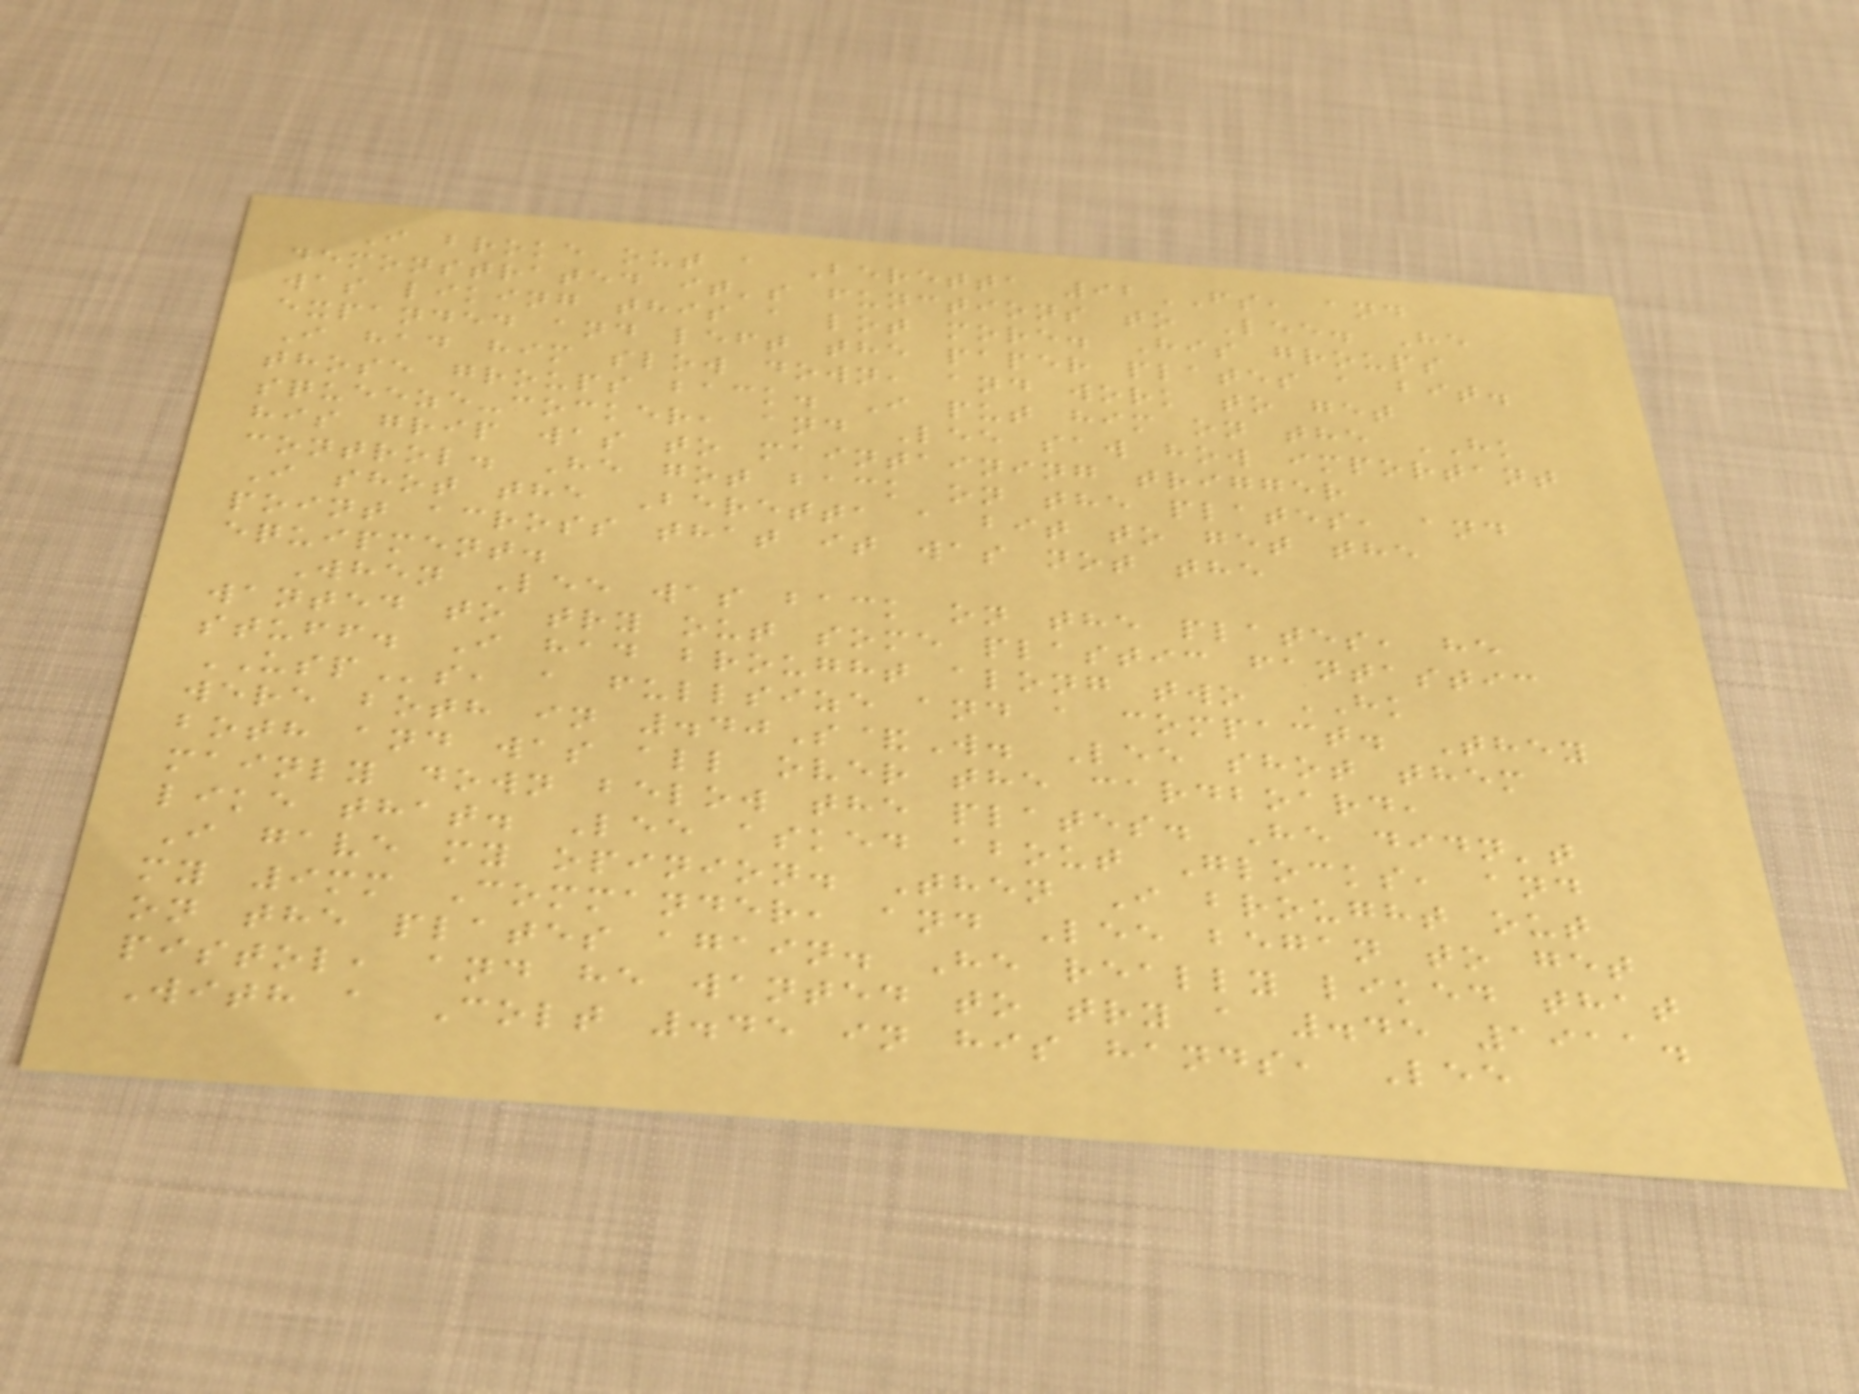I broke out a Beretta 92FS, and
demonstrated it's functions to Lee. He
was liking this a lot more. His groups
expanded and left the paper plates a bit.
I had him slow down, and work to get
those groups back. I put him on the HK
squeeze-cocker, and Lee saw how important
his grip was to maintaining trigger
control. He got back on the plates, and
I shot the Beretta a bit to get the
point across that it was not the
equipment.
When Lee was back on the plates, he
wanted to try out some plastic fantastic
stuff. I had brought along two HK
USPs, a fullsize and a compact. They
were both in .40S&W. Lee shot them
both and was all over the cardboard,
mainly down below the plates. He didn't
like that. Lee asked about Glocks, and
I gave my opinion. Then I brought out
my 9mm Commander, and Lee began to get
on the plates again. He really liked that
pistol, and he wanted to try a .45 1911.
With a Colt .45 in his hands, Lee
